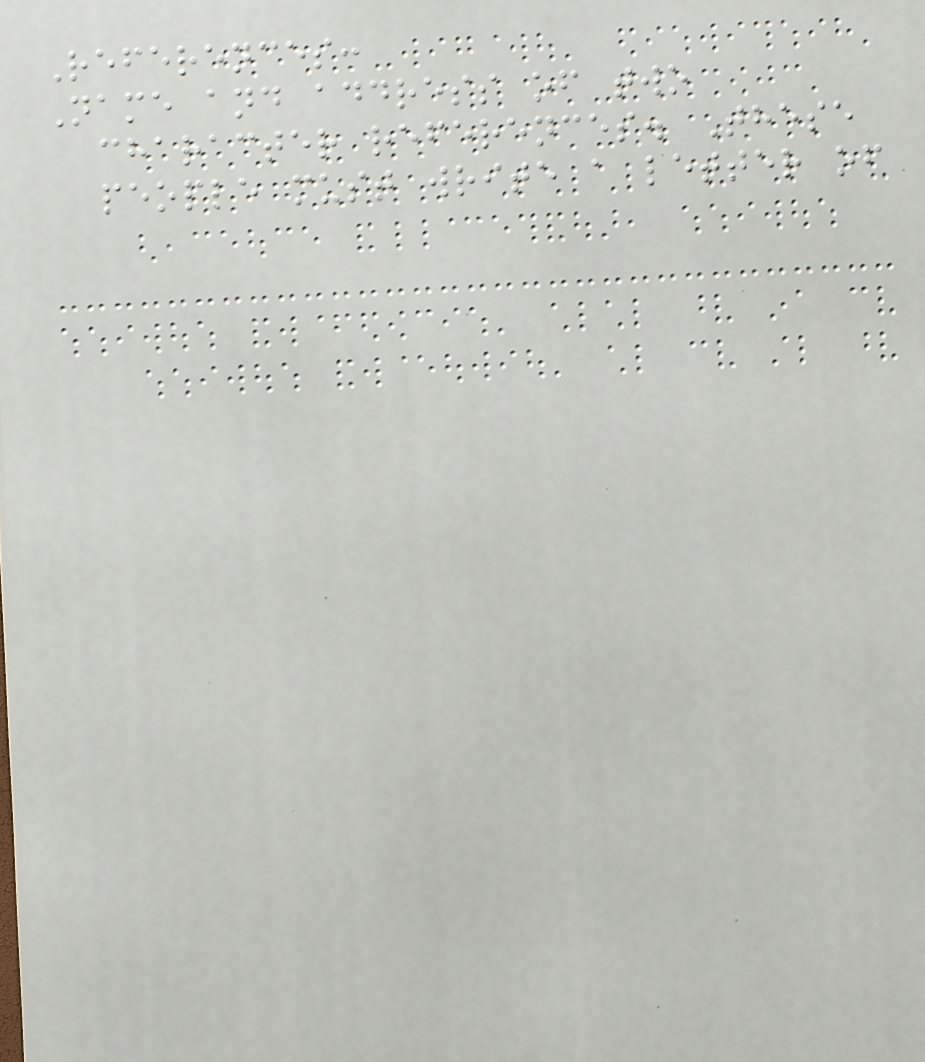References:
Name and address of two
character references. These
people must write a letter of
